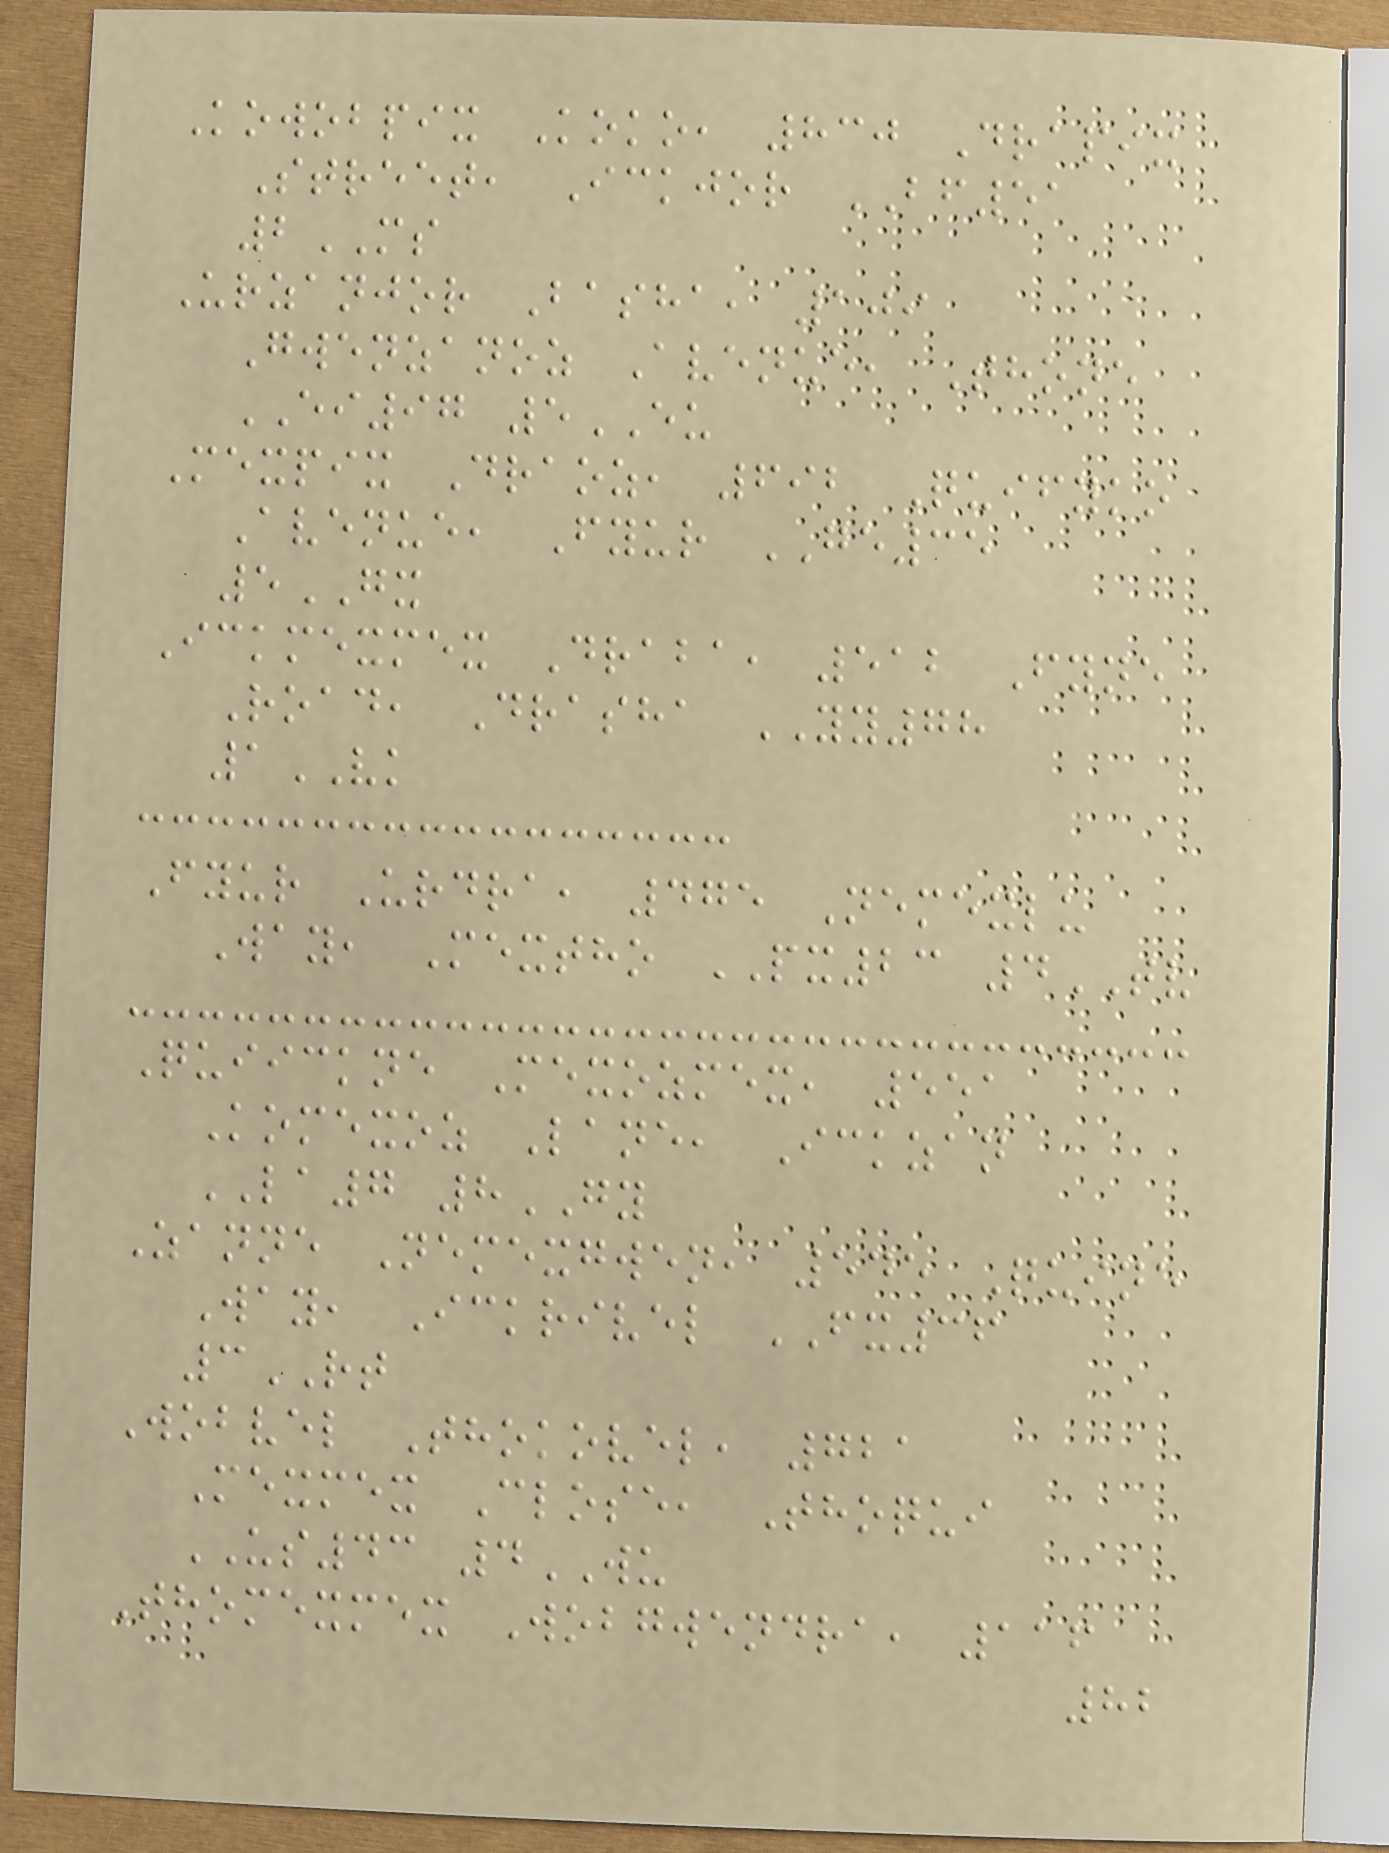Kowobpix Koko, 830 Drapix
Street, Ickjor BF51
2MS
Urzanjor Basha, 109
Gwenzanoz Avenue, Thone
EI97 5EU
Mexpix Draoz, 692 Quifyko
Avenue, Fyur GE35
5GX
Ickmexmex Draba, 512 Fyne
Road, Drasha YY78
1VK
Fyur Urdra, 475 Nemexlu
Way, Mextho PX23 4TV
Quiickne Mexozmex, 551
Komexoz Lane, Ickzan
LA7 8GY
Zanne Nemexgwen, 545 Quine
Way, Ickrivel FX36
3RT
Wobvel Thokovel, 721
Mexmex Close, Thoqui
US43 4WU
Thomexmex Wobgwendra, 116
82
